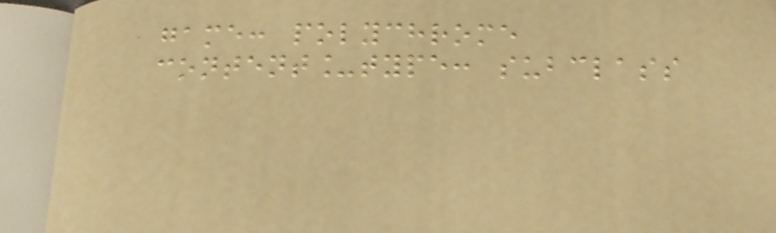game: polychrome
content_type: subclass
